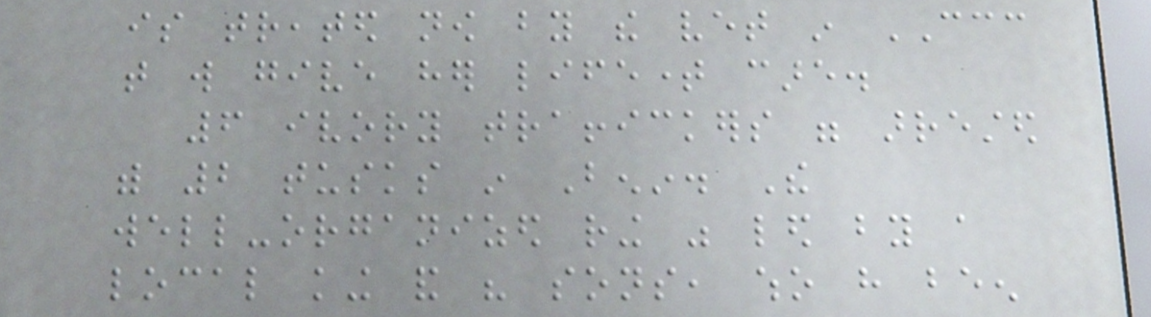is treated now by the vet in CCC
that will give her lifetime care.
6 ivory traffickers were arrested
with 2 tusks in Benin. The
well-organized ring was led by a
local king and his sons, who have been
